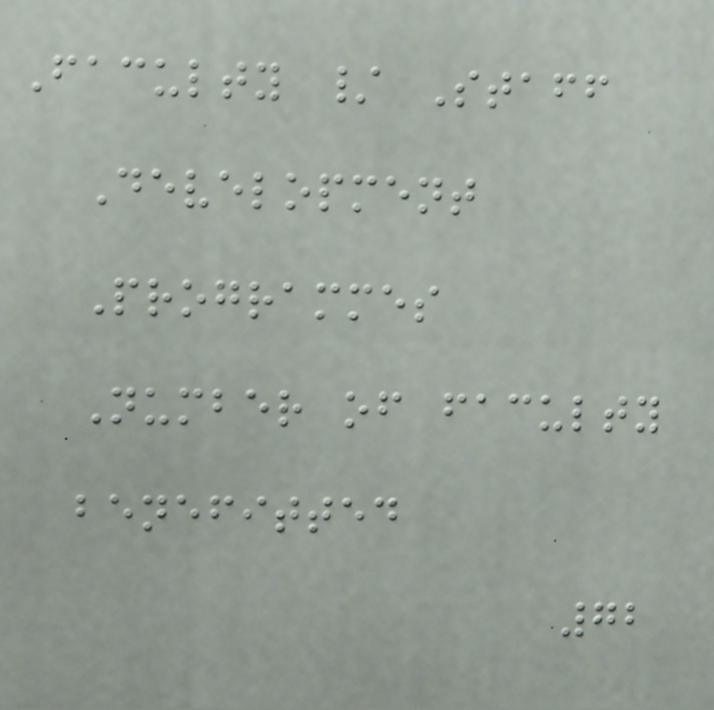Faculty / Staff
Development
Programmes
Number of faculty
benefitted
72
